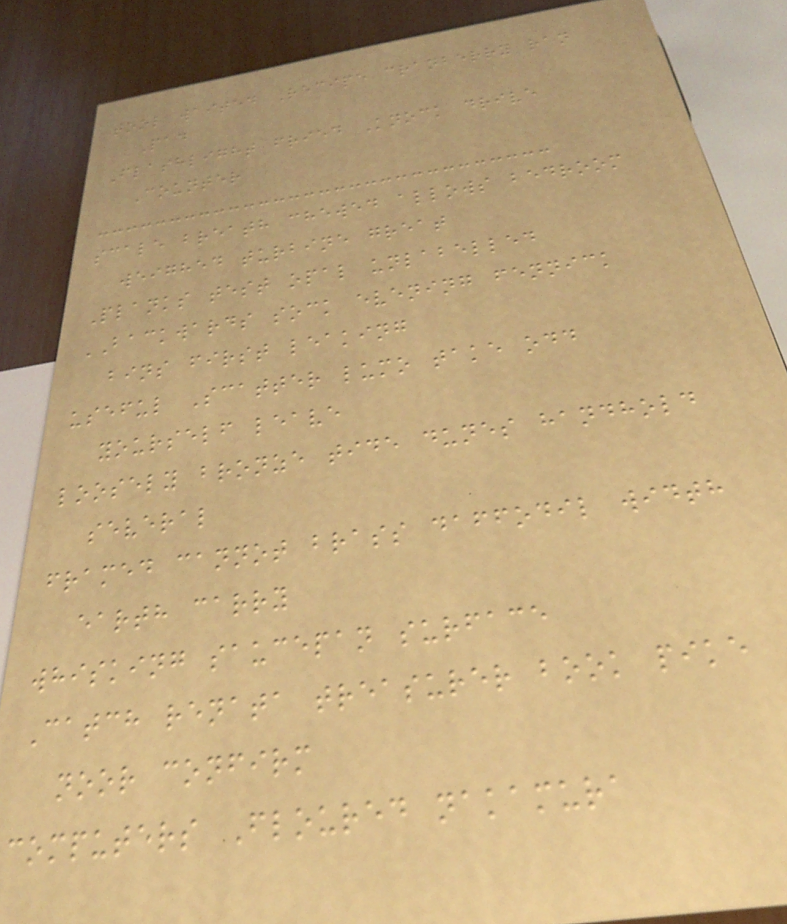tool waited Recipe cranberry ran
Pad
Flashlight fried Knock drive
Counter
scale breath chewed allows bedroom
weighed turbine great
Planks test opal unlabelled
BACKWARDS sock evening fennick
bins first leaking
useful Scatter lumo take odd
yourself leave
loosely bronze tide dunes handhold
several
framed cannot brass daffodil width
earth carry
whisking saucepan surface
Catch renata treasurer book pike
noor confirm
computers Floured nakamura
